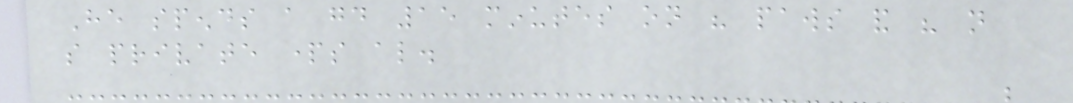He spends a good 15 minutes on his paws and his not
so private parts also.
